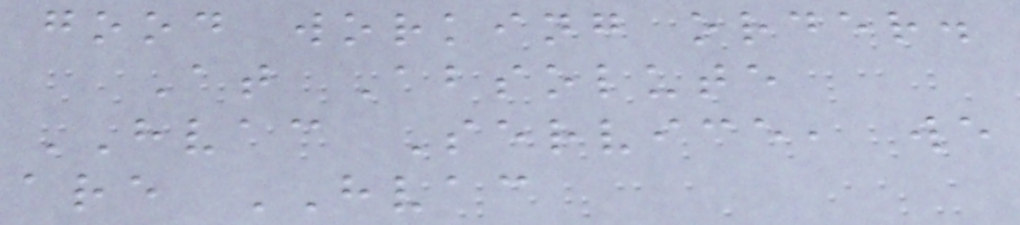good working order.
At Absolute
HVAC Service, we
are HVAC
